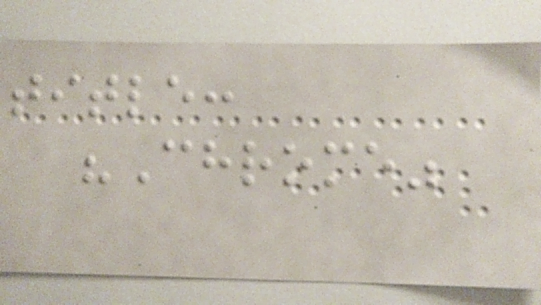title:
"Chrome"
